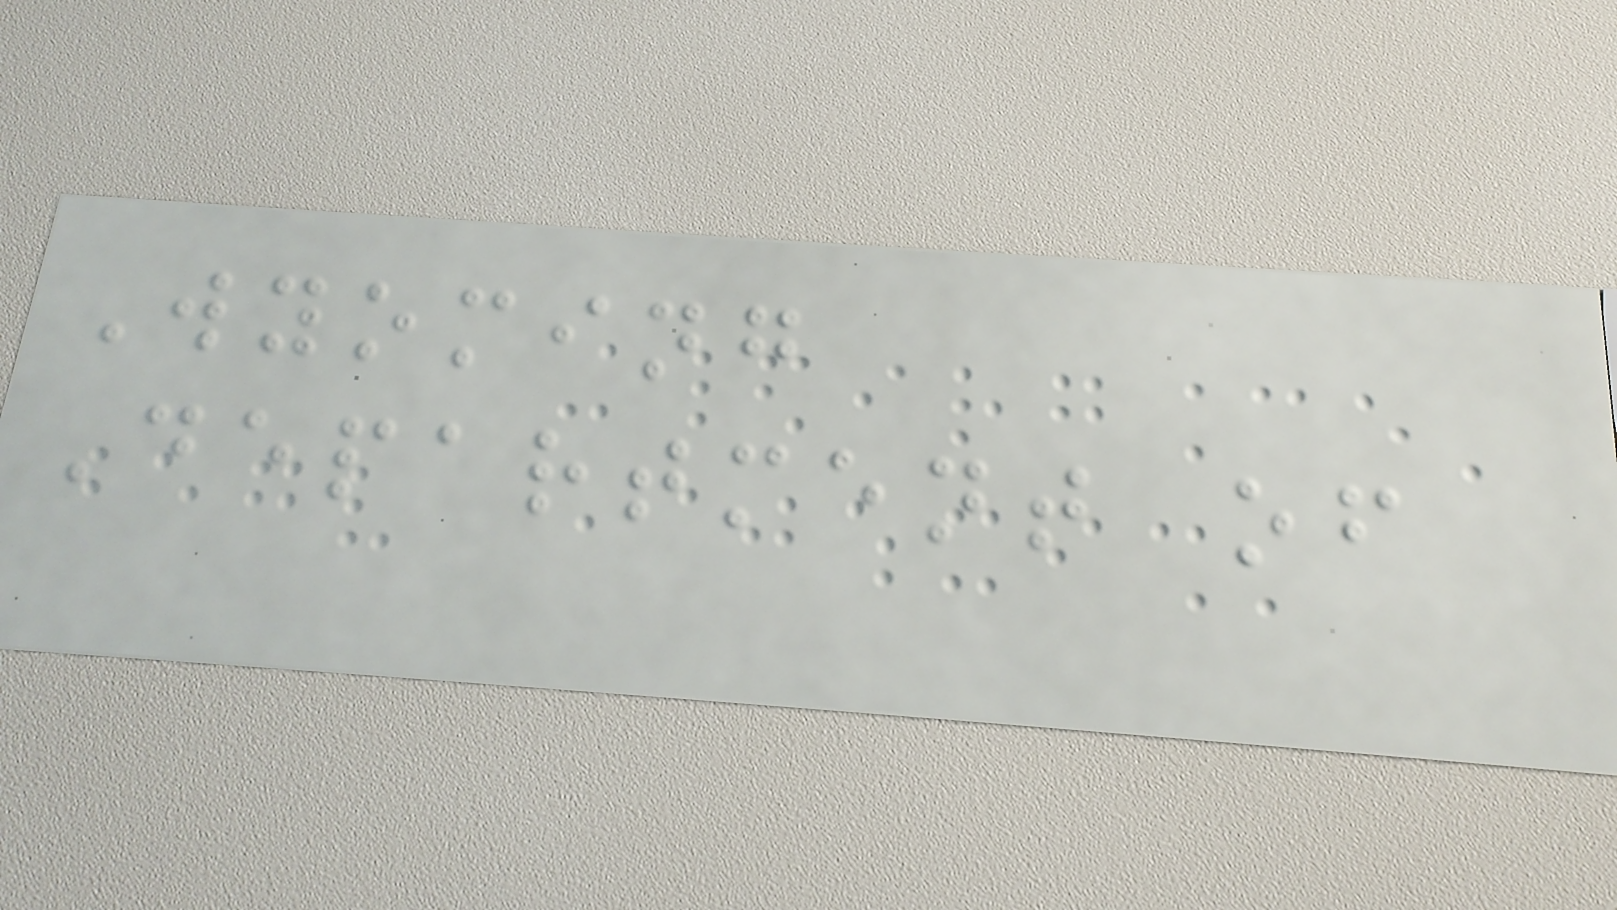Wyoming
Department of
